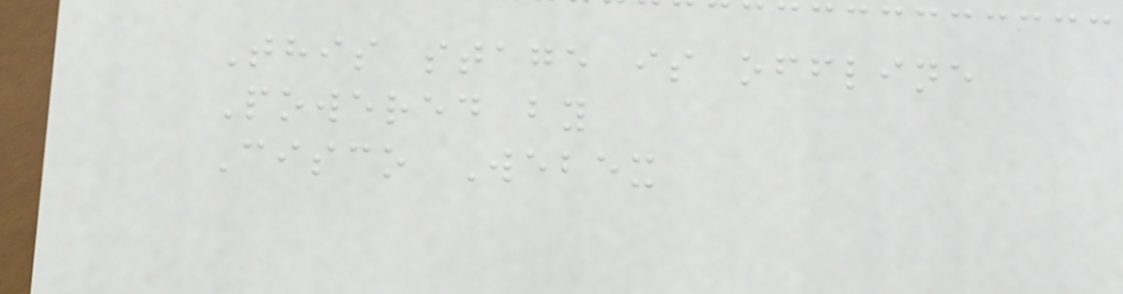This stage is offline
Powered by
Cisco Webex
